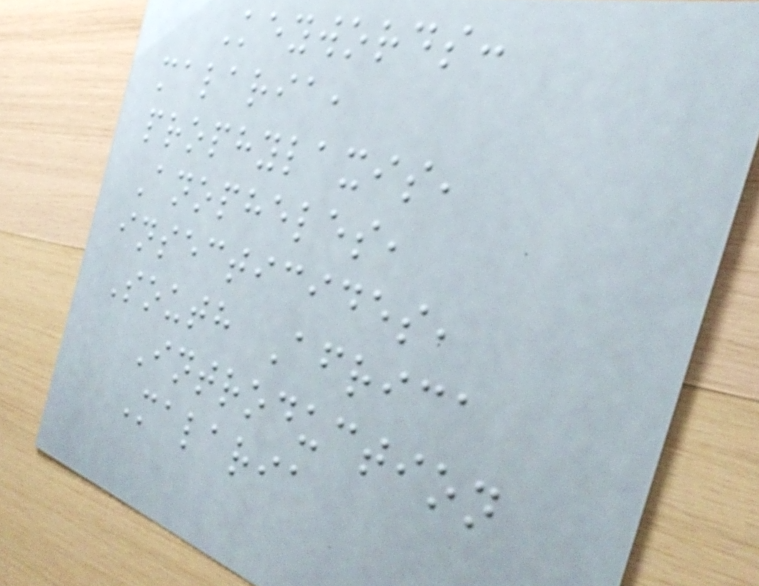Keywords:
malaria,
prophylaxis,
Anopheles,
insecticides,
South Africa
Introduction
Malaria
